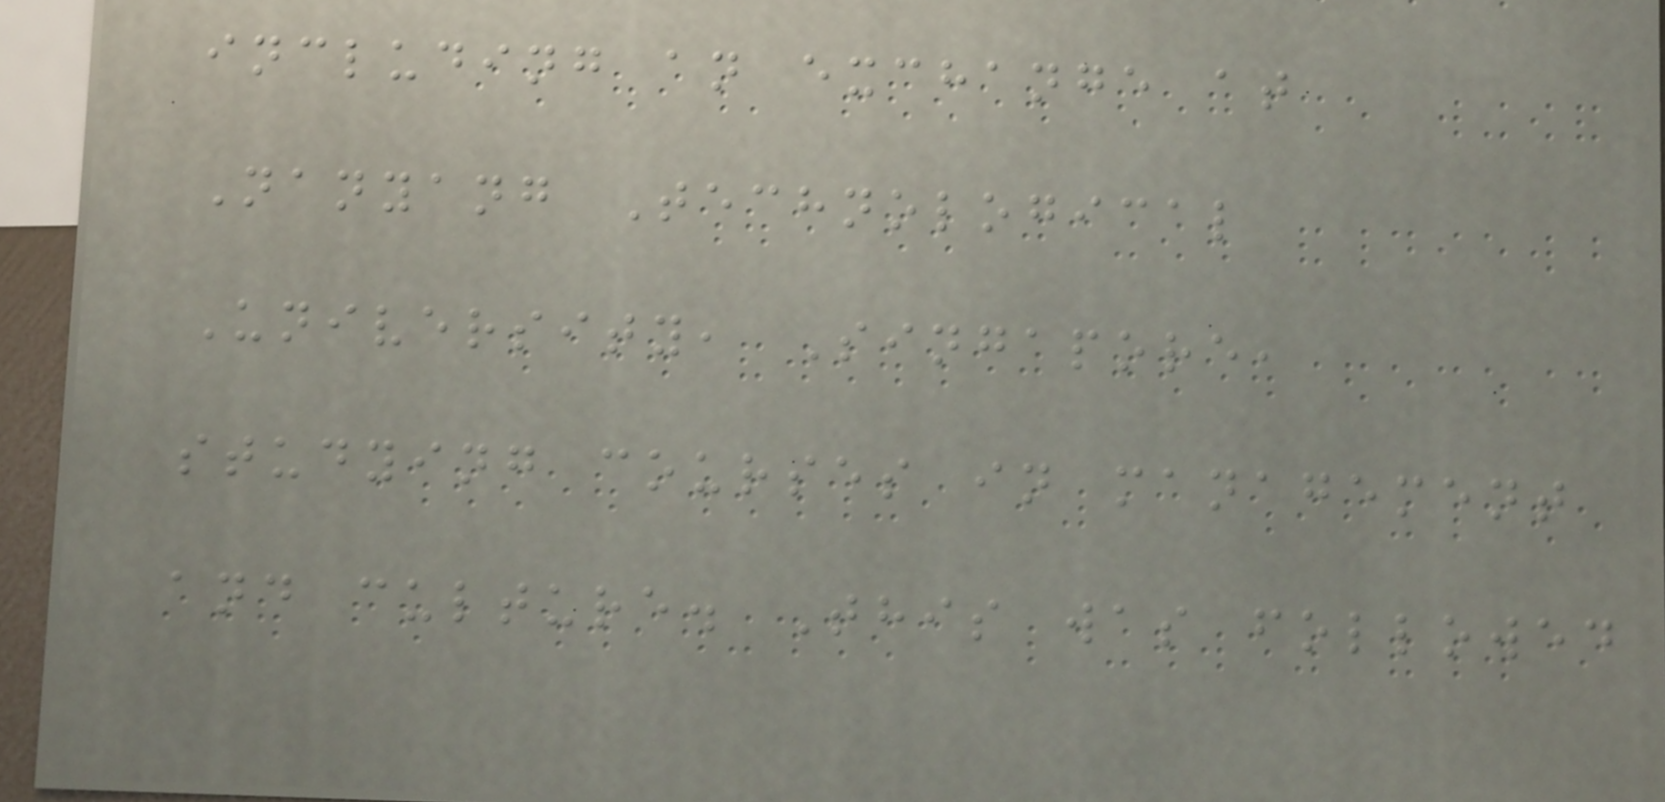including an exchange at
Nanyang Technological
University, Singapore,
studying courses in management
and culture. This was followed
